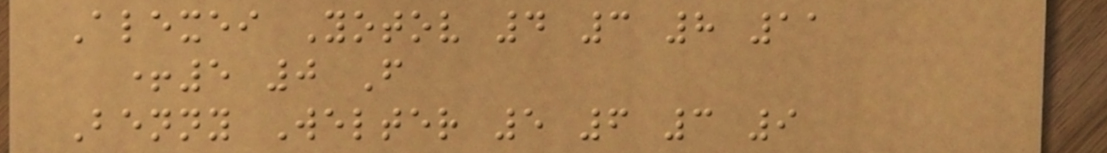Alexei Yotov 4 3 8 11
+5 0 F
Benny Welter 5 6 3 9
